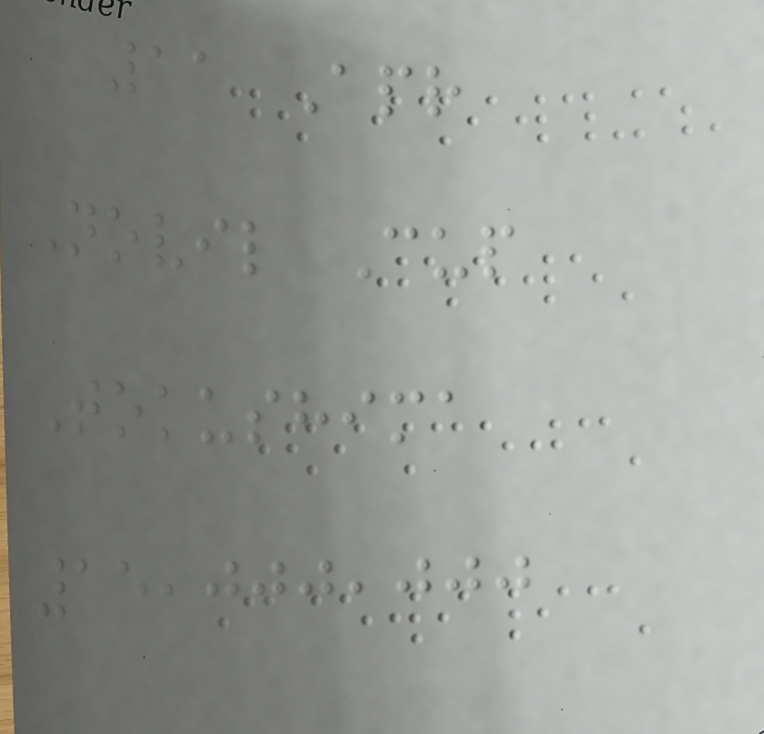11 Apr
Novil Cup
Tokushima
15,000,000
